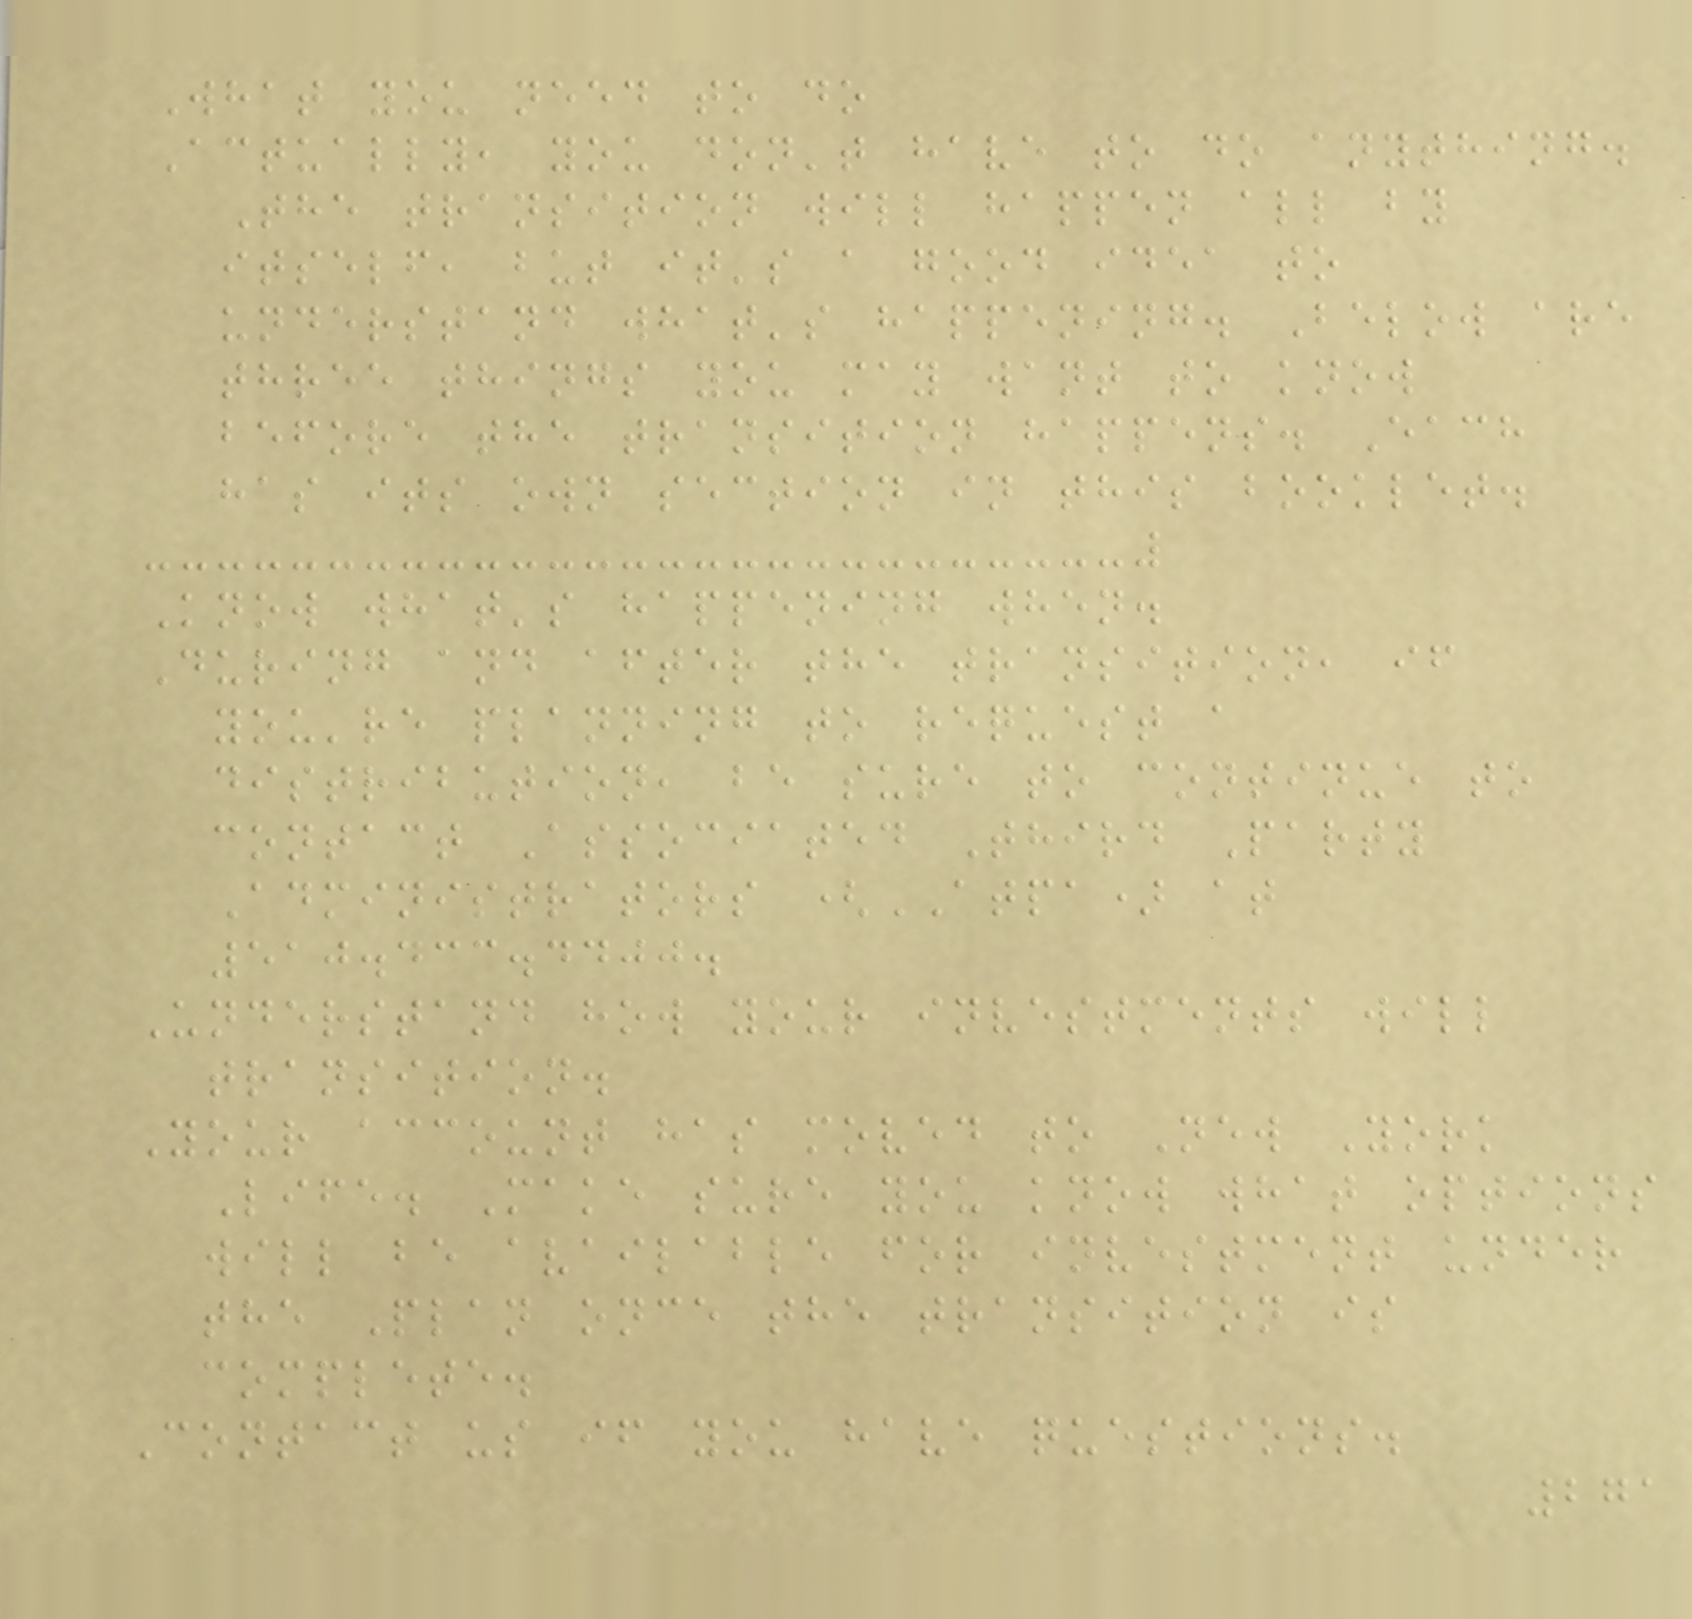What you need to do
Actually, you don't have to do anything.
The transition will happen all by
itself, but it's a good idea to
understand what's happening. Below are
three things you may want to know
before the transition happens. Each
has its own section in this booklet.
Know what's happening when.
During and after the transition, if
you're planning to request a
distribution, be sure to continue to
contact Associated Third Party
Administrators (ATPA) at
510.433.4400.
Understand how your investments will
transition.
Your account has moved to New York
Life. Make sure you know what options
will be available for investment under
the Plan once the transition is
complete.
Contact us if you have questions.
271
